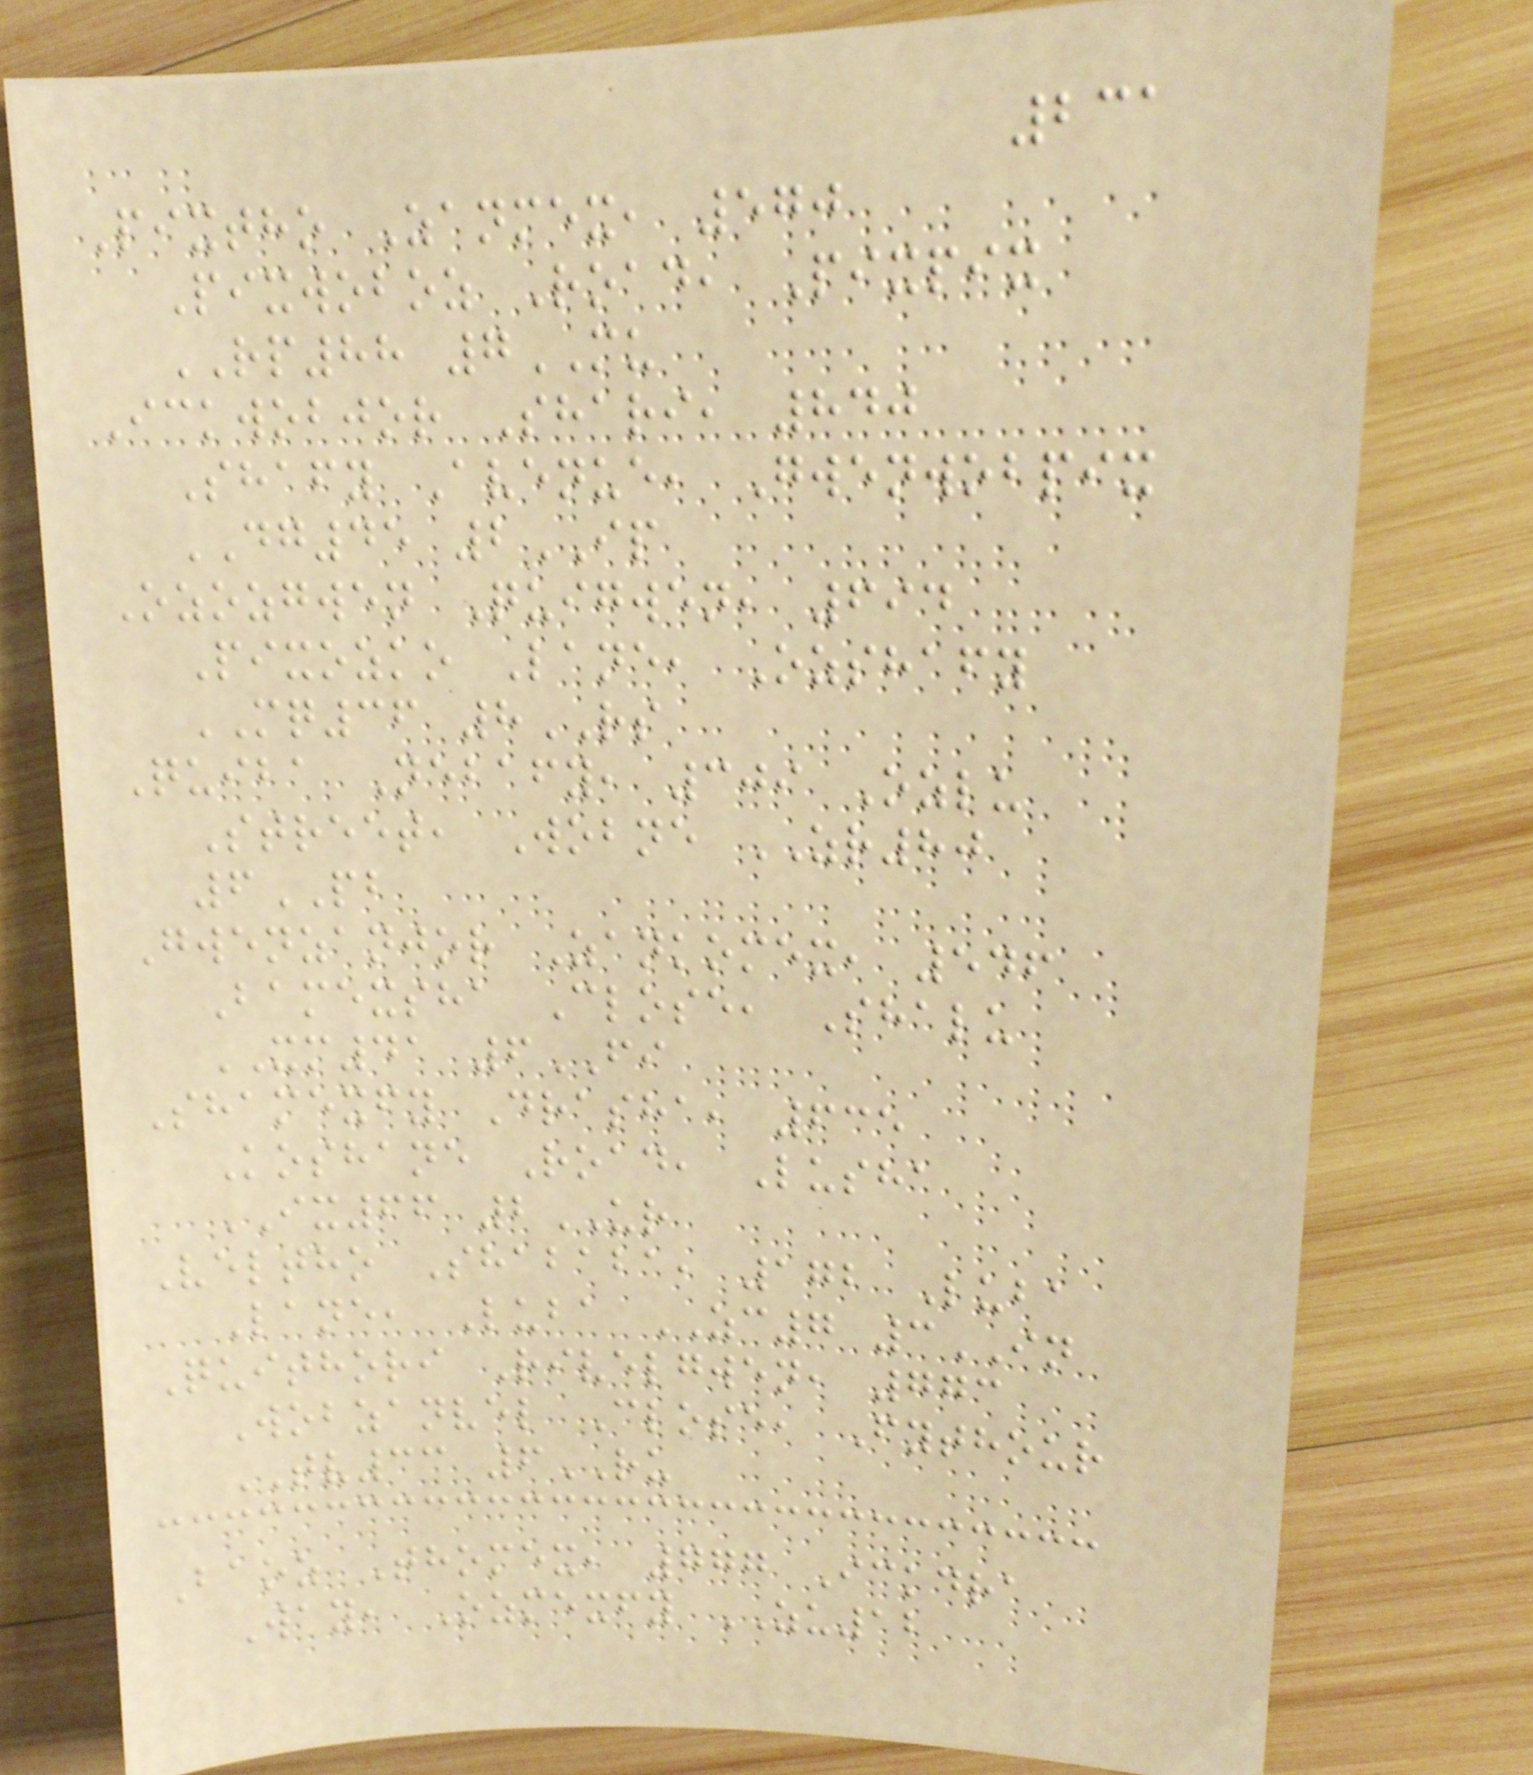231
Pixtho Zanmex, 570
Pixwoboz Road, Pixpix
RP88 7MU
Ickwobjor Shari, 840
Shafy Avenue, Gwenwobpix
DG45 2IP
Ozozgwen Quigwen, 694
Pixozko Lane, Ozshafy
MQ36 8RS
Quiba Nebafy, 309 Ozlu
Street, Wobne ZR80
6PB
Gwenzanjor Zankomex, 546
Bamexsha Close, Shalu
XM41 6FI
Shamexfy Drasha, 635
Koshane Road, Lusha
IX66 2UR
Veltho Shababa, 172 Luba
Lane, Luba ZC7 3IN
Quithori Rivelgwen, 773
Wobzanvel Close, Fythour
TV33 6RU
Baoz Thomex, 777 Ickdra
Way, Ozmexfy ZU12
